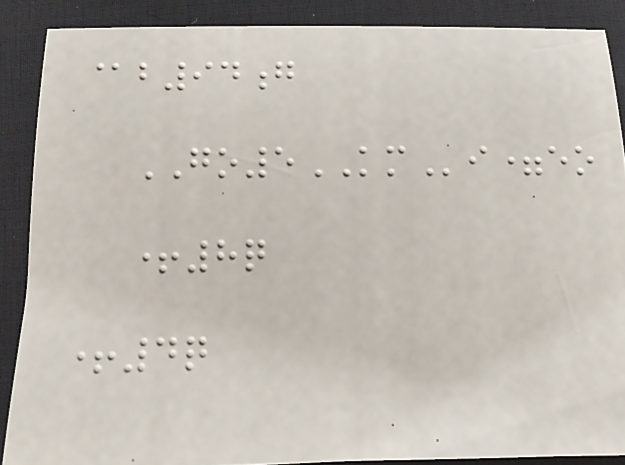@b94g
GO5KMi=eo
+8q
+4q
